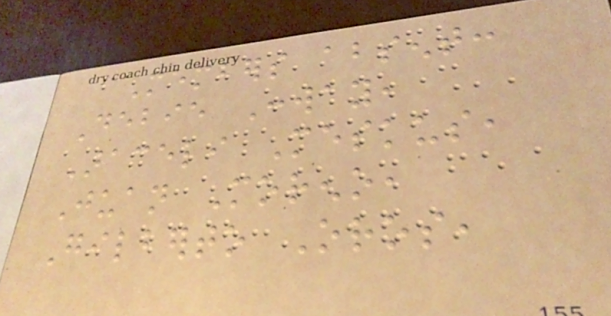Members absent:
Debie Conway,
Araceli Meskus,
Juan Moreno,
Gilberto Oros,
